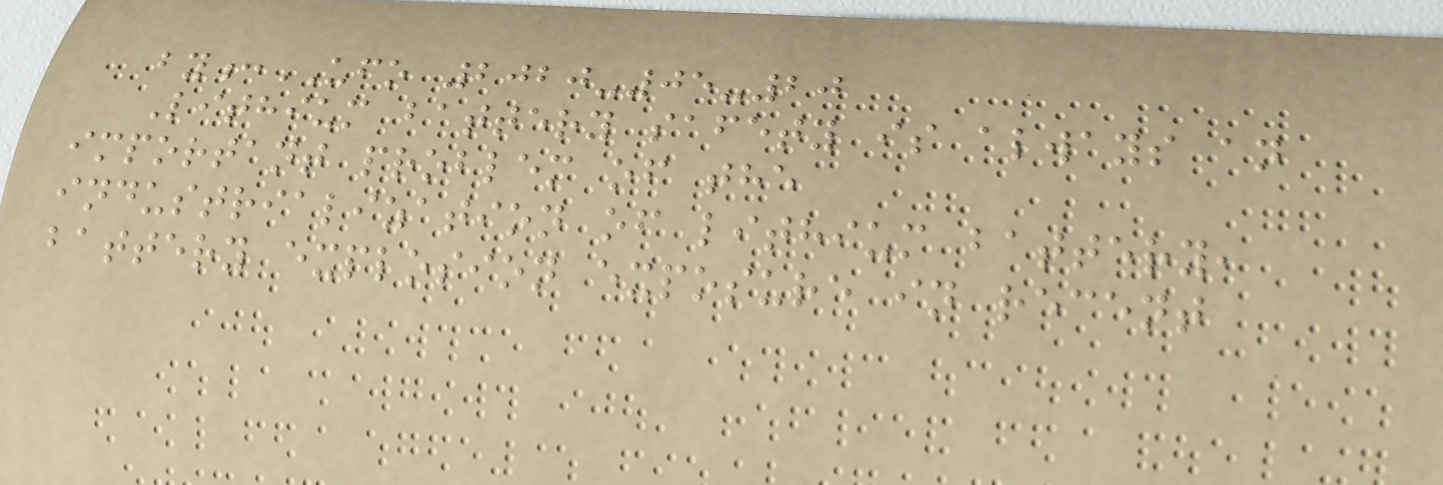by:UFO 2020-05-20
Lithium battery safety is always an
important problem of the
industrialization of lithium battery,
battery explosion exposure in recent
